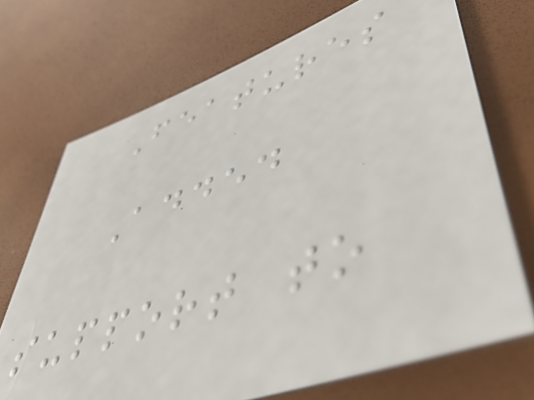Features
Added
support to
